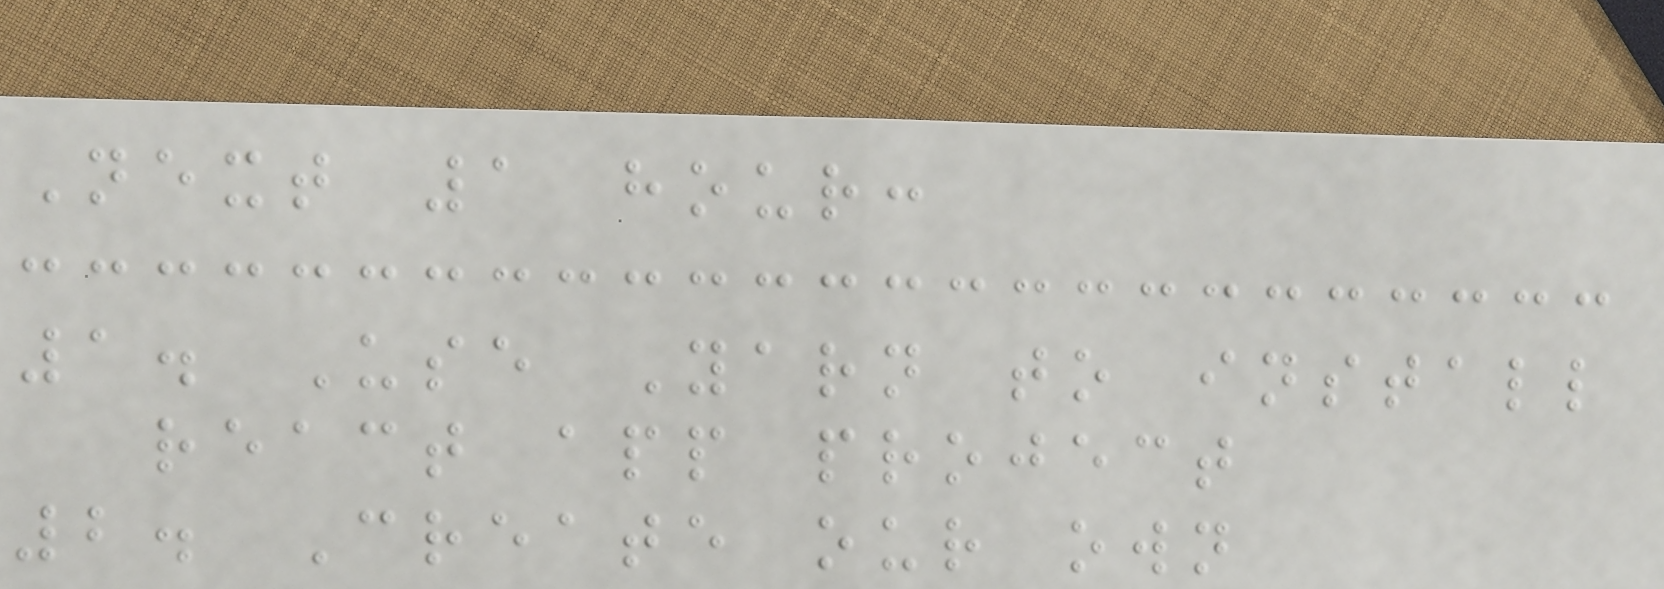Next 1 hour:
1. Use Yarn to install
react app project
2. Create our own
